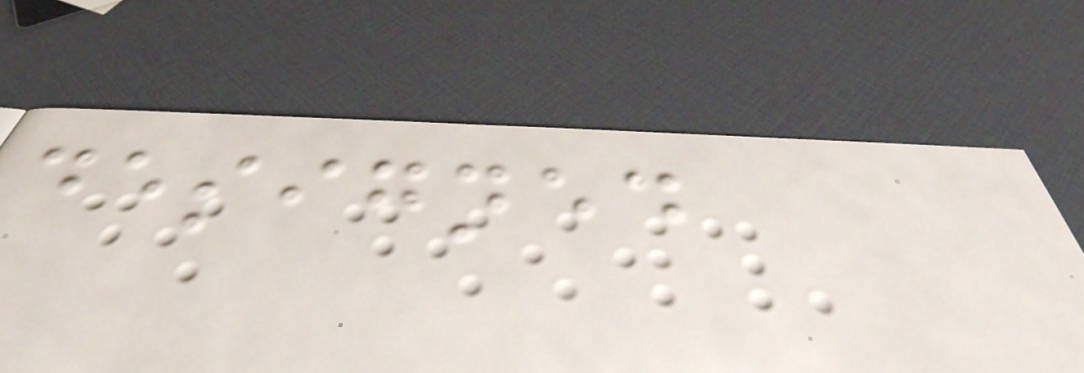designed
